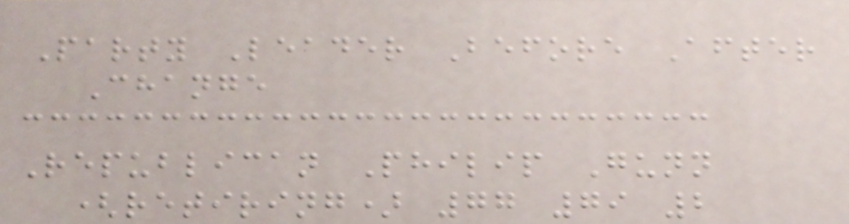Party Leader Before After
Change
Republican Philip Gunn
(retiring) 77 79 2
